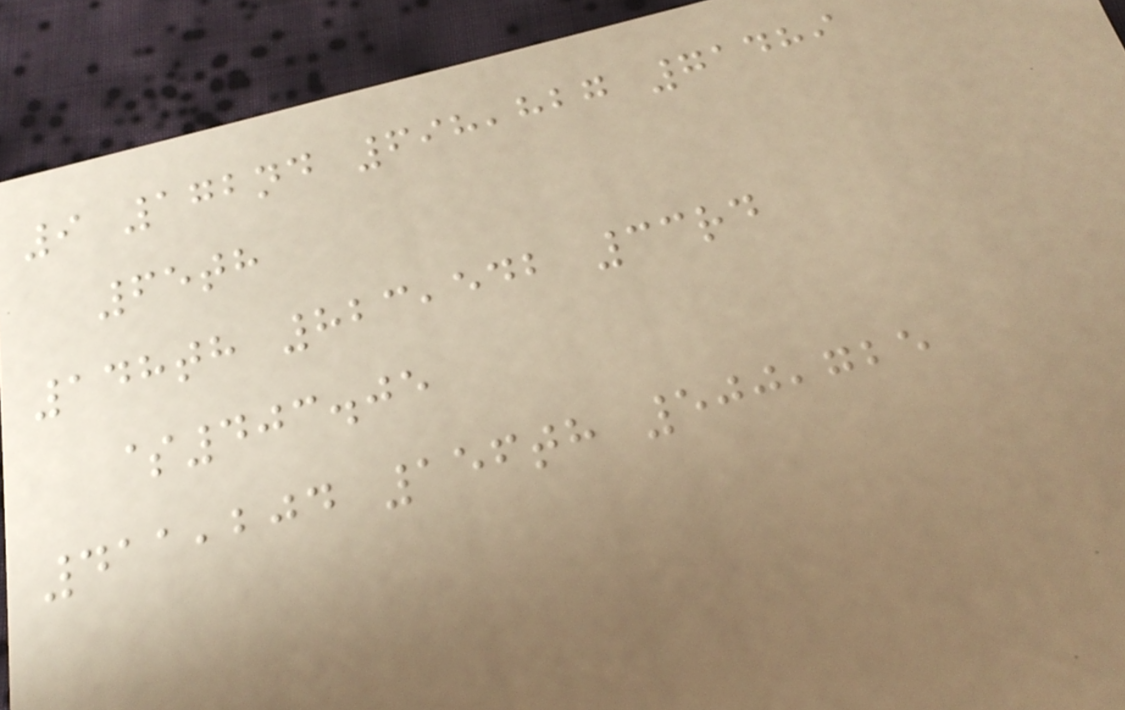9 172nd 698,827 71489
65th
148th 823,542 33rd
$403.05
411,204 156th 500,725
